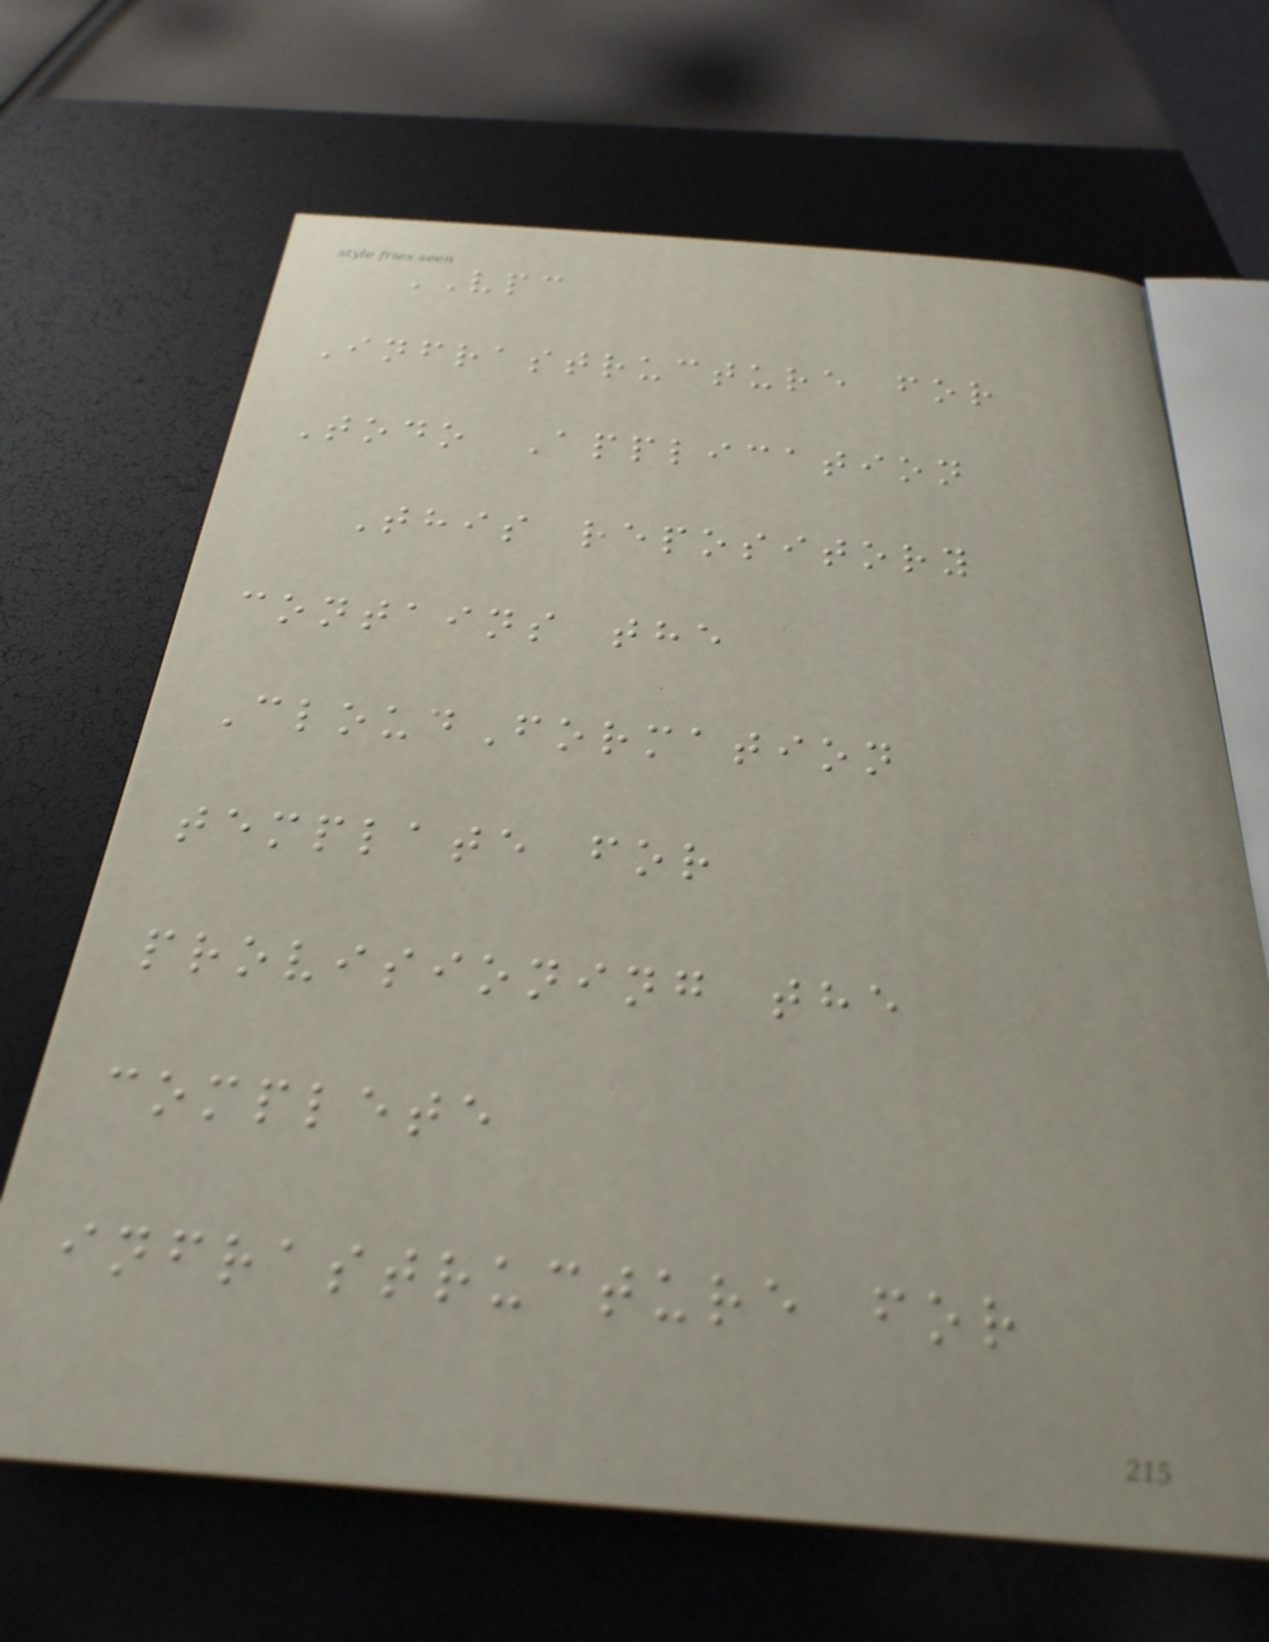VPC
Infrastructure for
Todo Application
This repository
contains the
CloudFormation
template for
provisioning the
complete
infrastructure for
